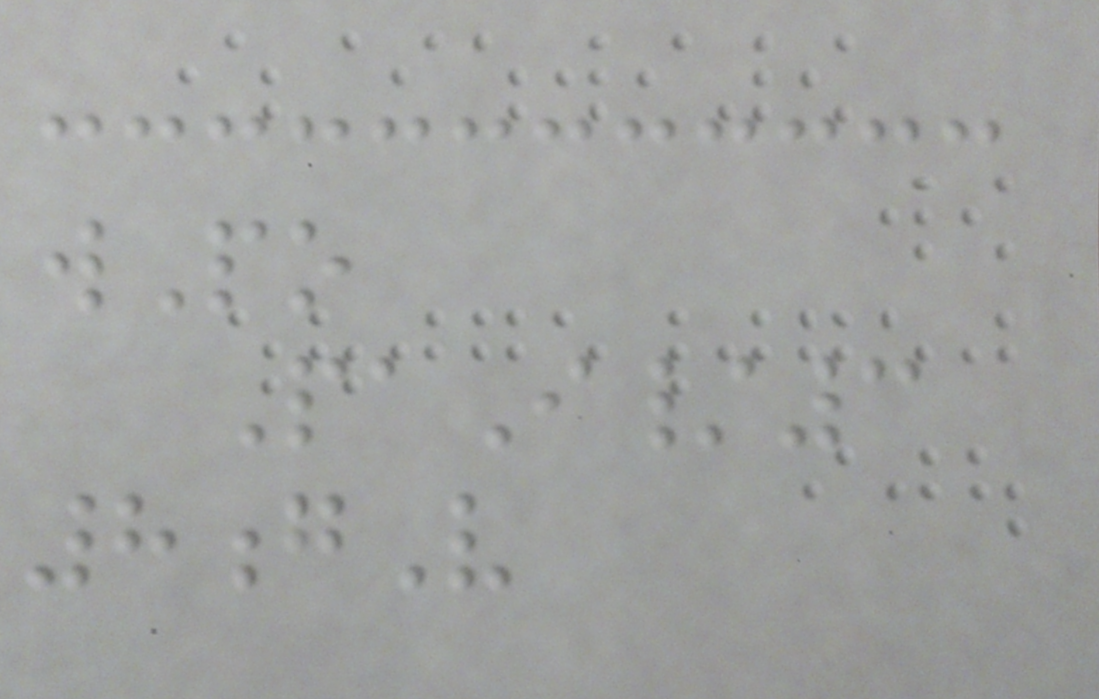wPo
PaI/3
8gV
